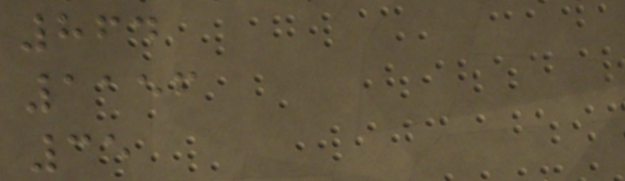864
1156
35
